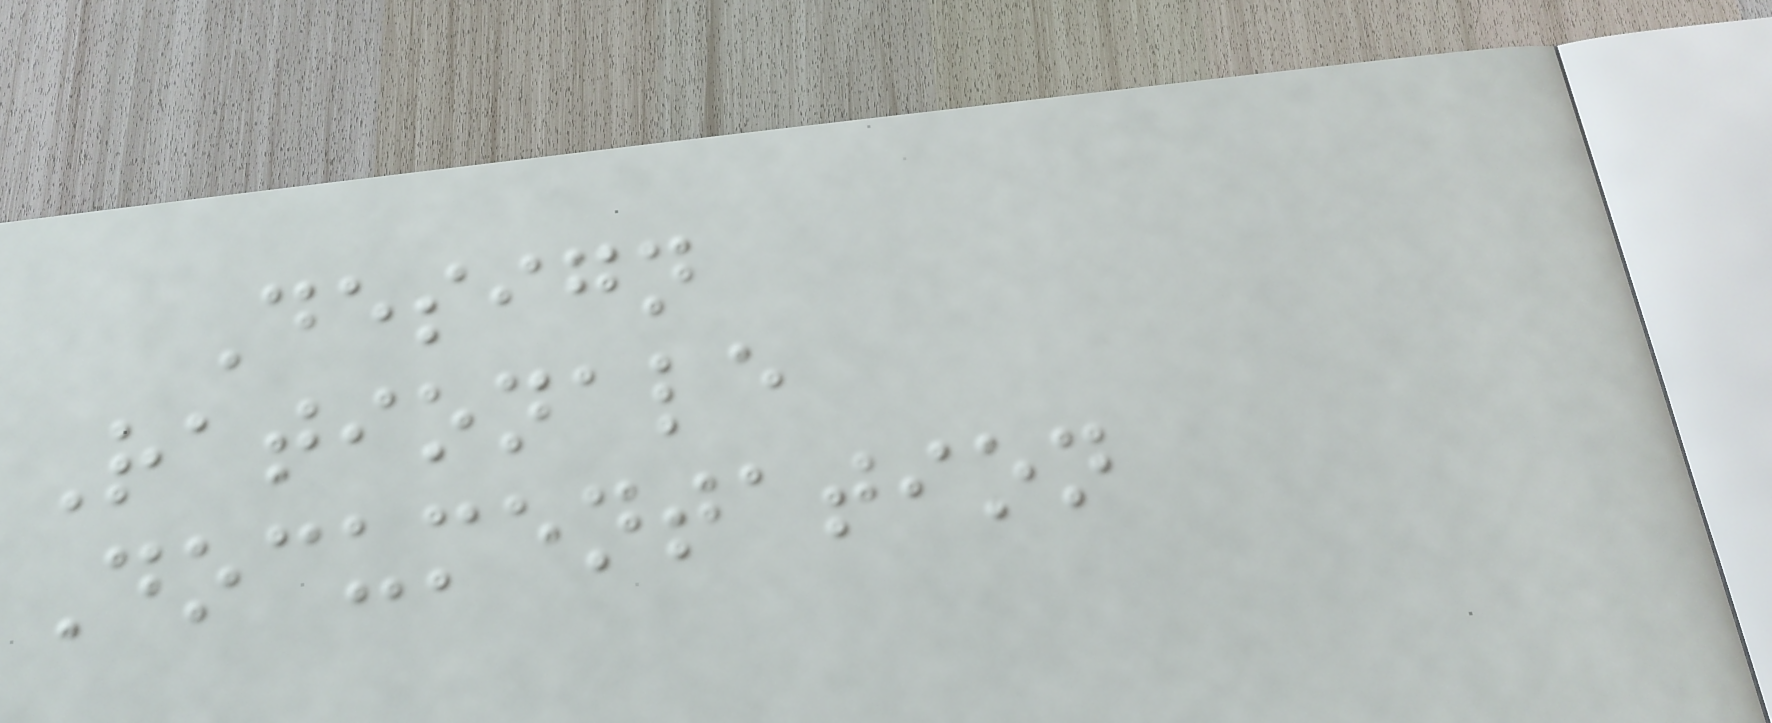Design
Rationale
Documentation
